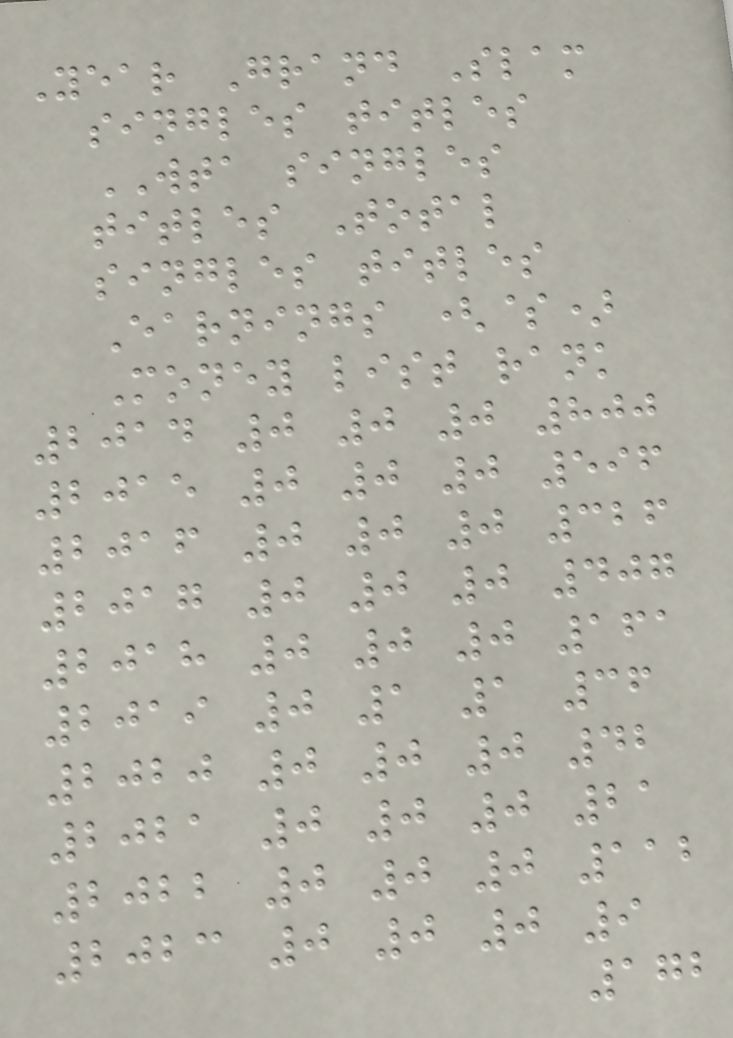Year Grand Slam
singles titles
WTA singles
titles Total
singles titles
Earnings ($)
Money list rank
2014 0 0 0 800
2015 0 0 0 596
2016 0 0 0 326
2017 0 0 0 407
2018 0 0 0 161
2019 0 1 1 36
2020 0 0 0 42
2021 0 0 0 21
2022 0 0 0 112
2023 0 0 0 9
172
